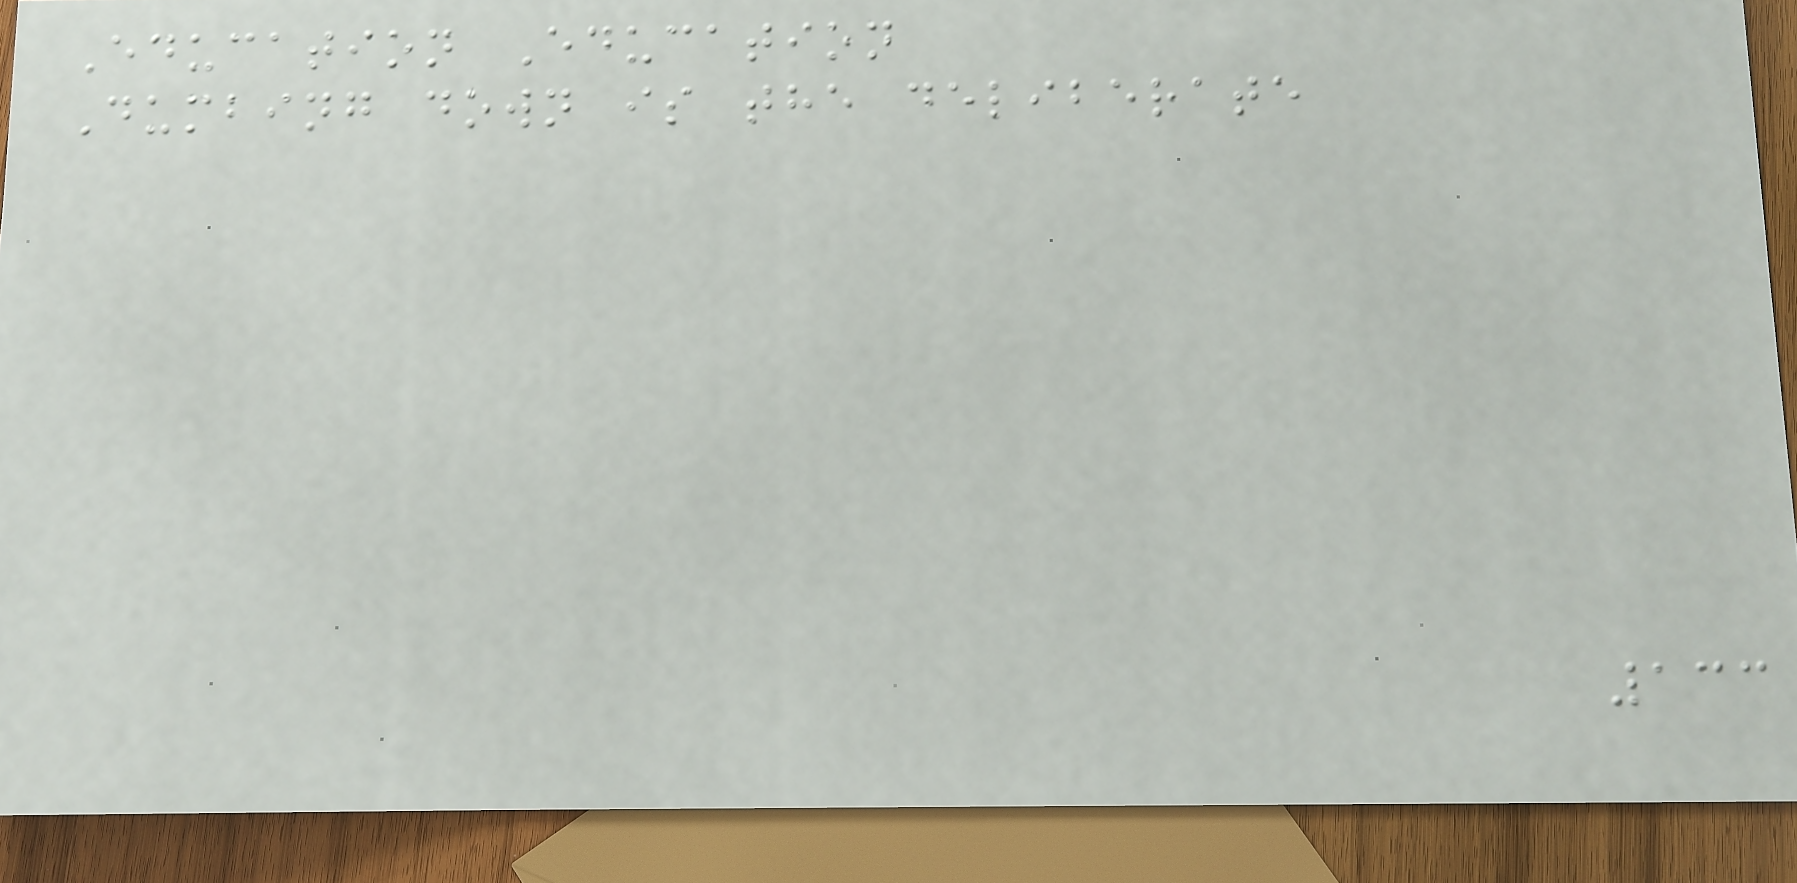Education Education
Dumbing down is the deliberate
133
